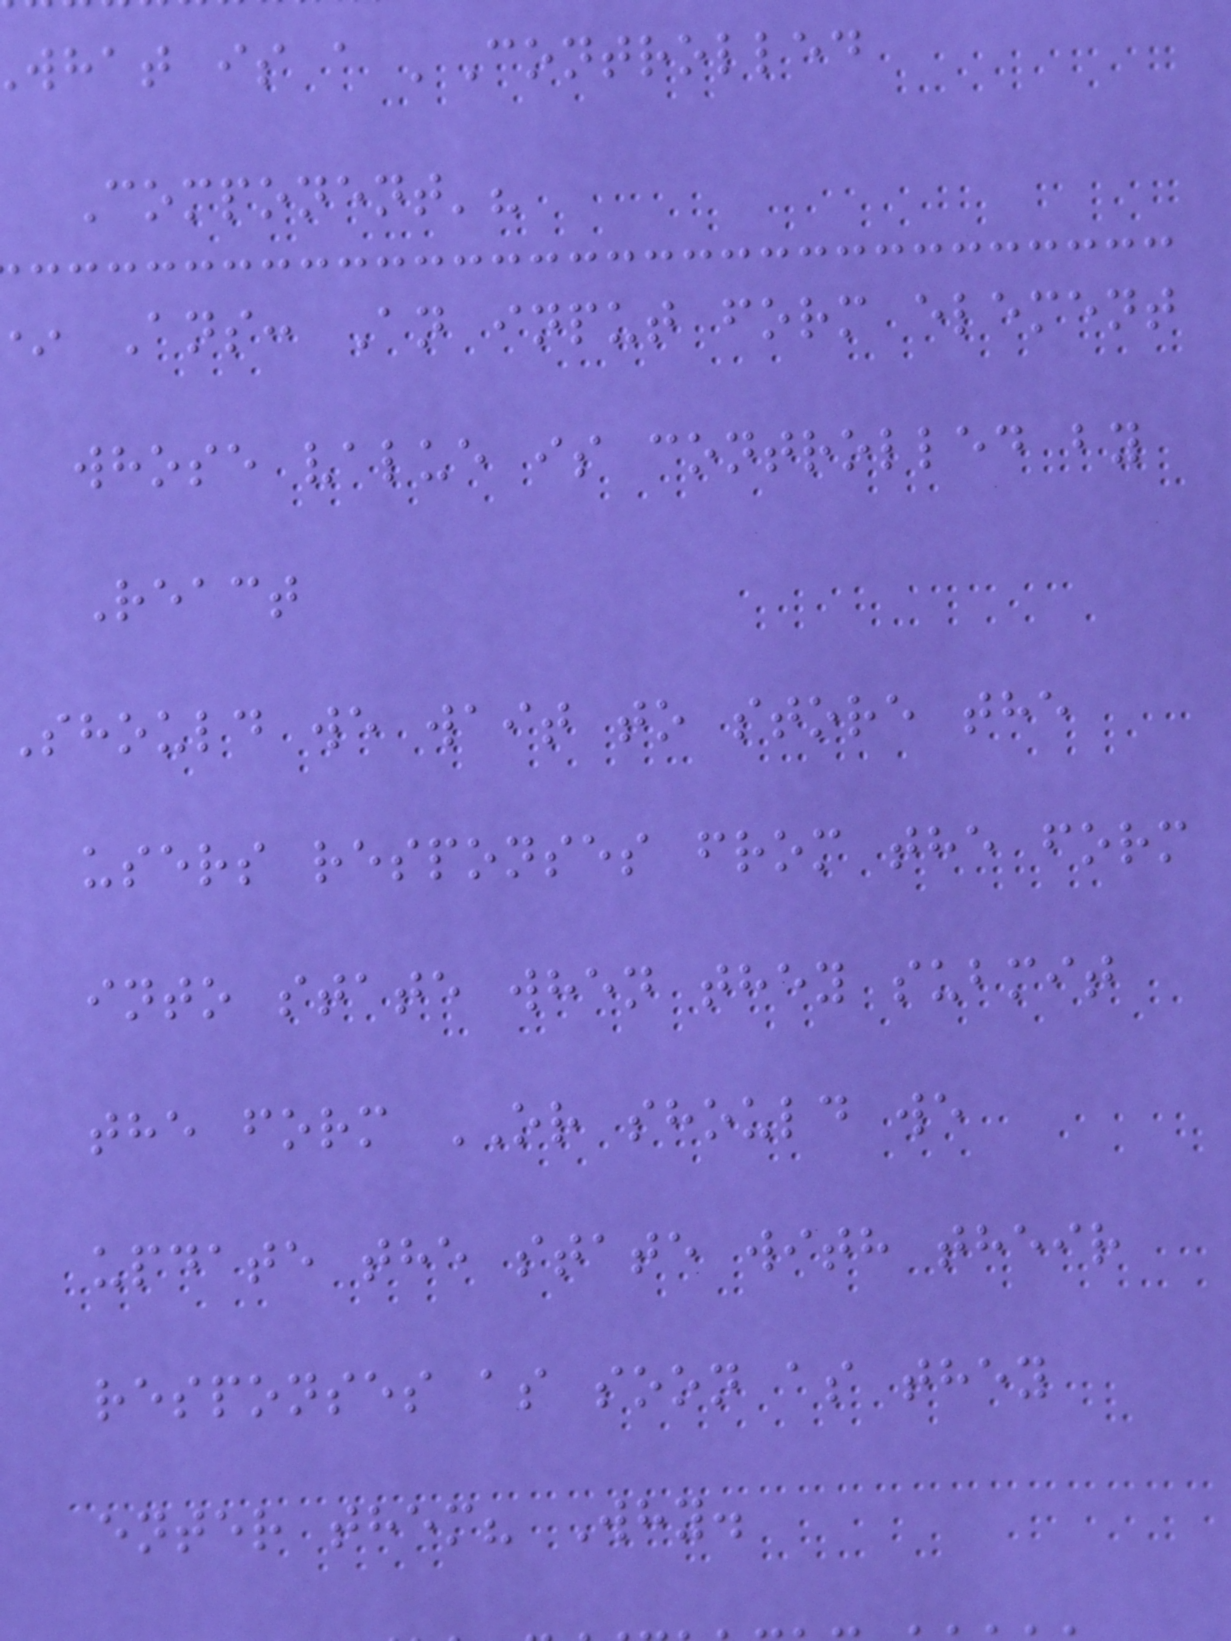what is a 'Controlled
Component'?
Ans: An input form element
whose value is controlled by
React
Should we wait to store the
users responses from the form
into state when they submit
the form OR should we
update the state with their
responses as soon as they
enter them? Why.
